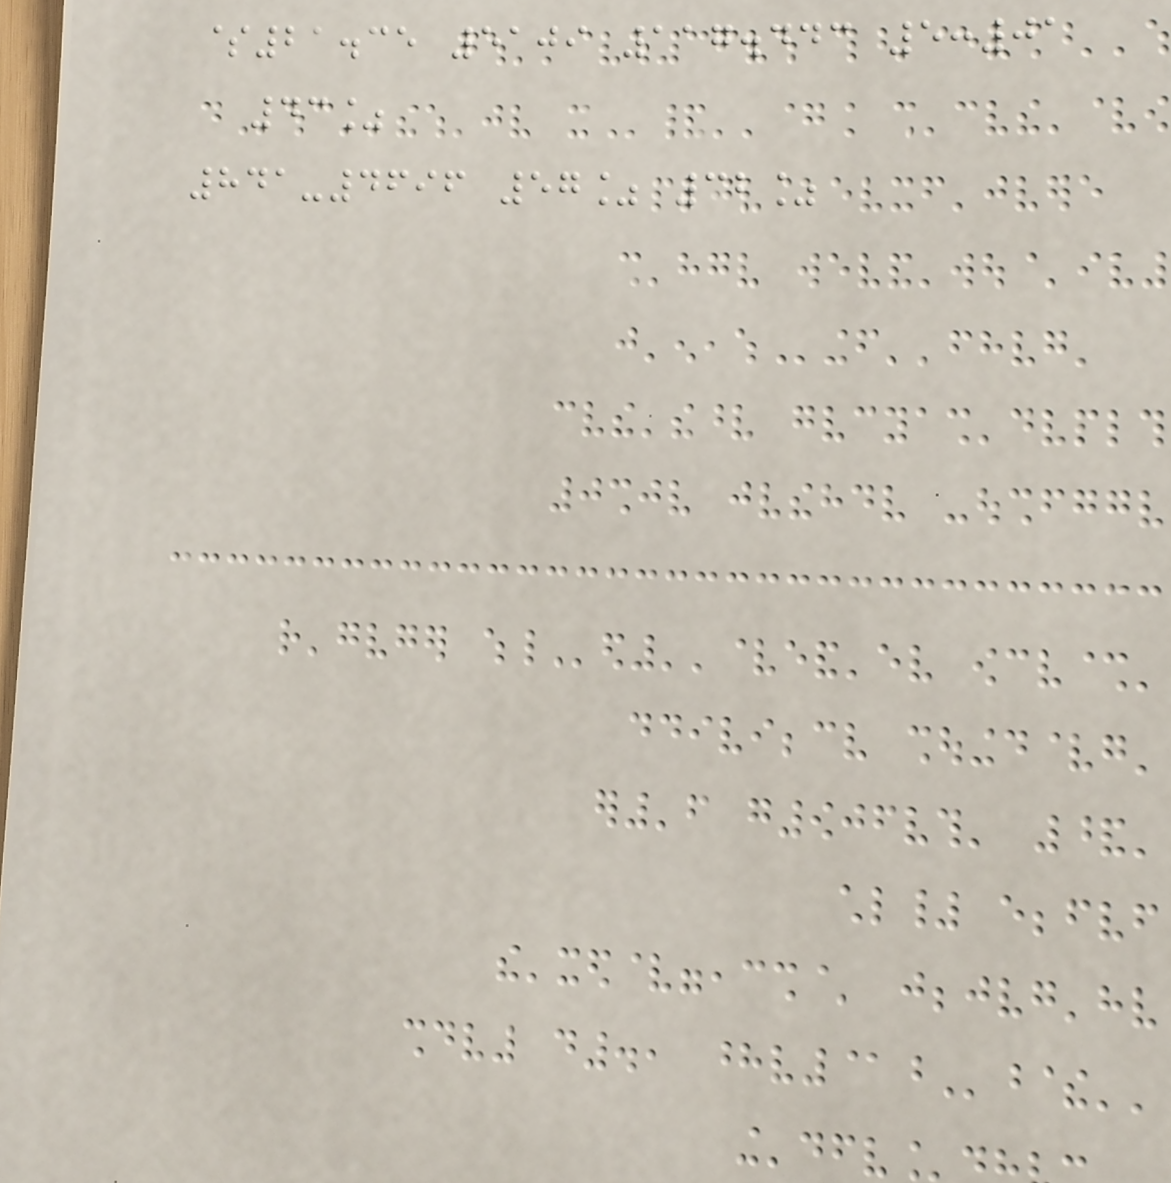$21.35 5109 117.443 5:01
43%
841-4696 57% 32%
